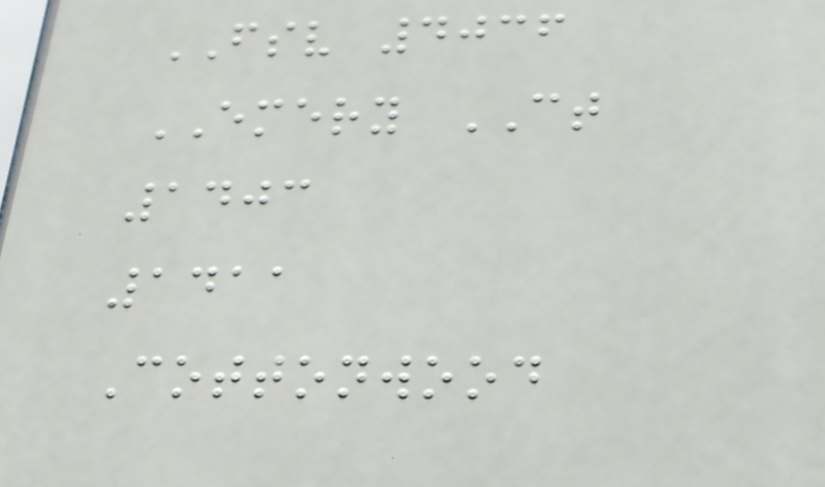FSV 4036
EMERY CT
1403
1411
Cottonwood
